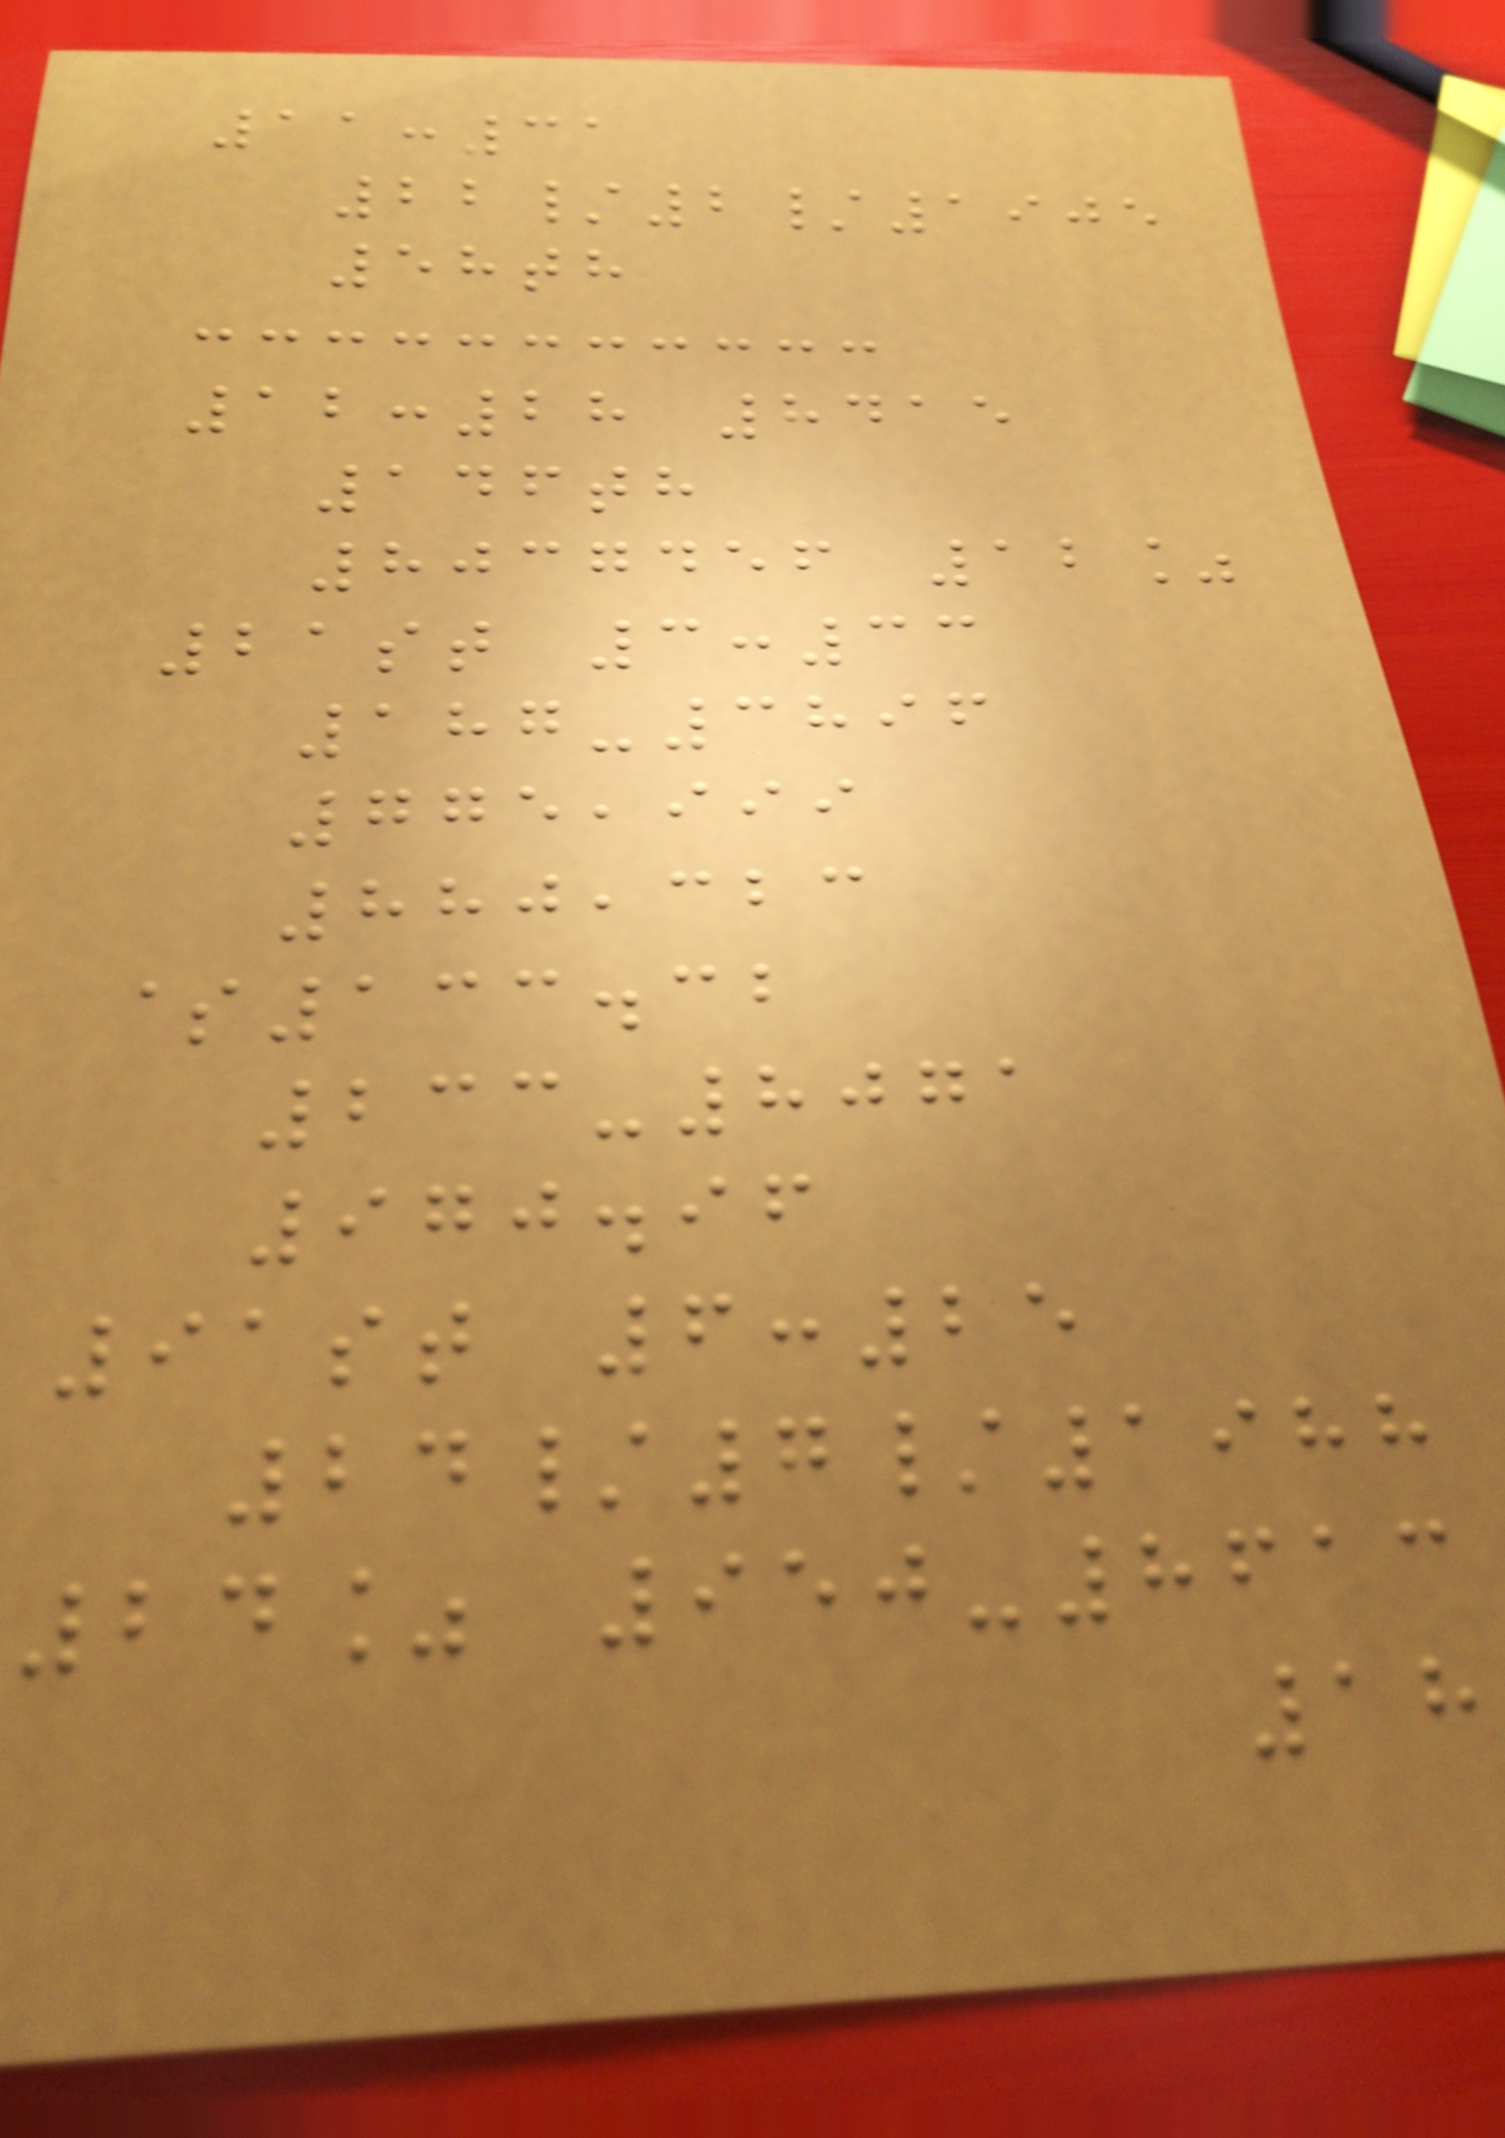11:31
22/2/1905
58th
12:28 8415
146th
8037456 12%
21st 3:33
187-3896
775,999
880,323
$133.32
233-8071
970.96
91st 6:25
24/7/1988
24% 950-8613
18
